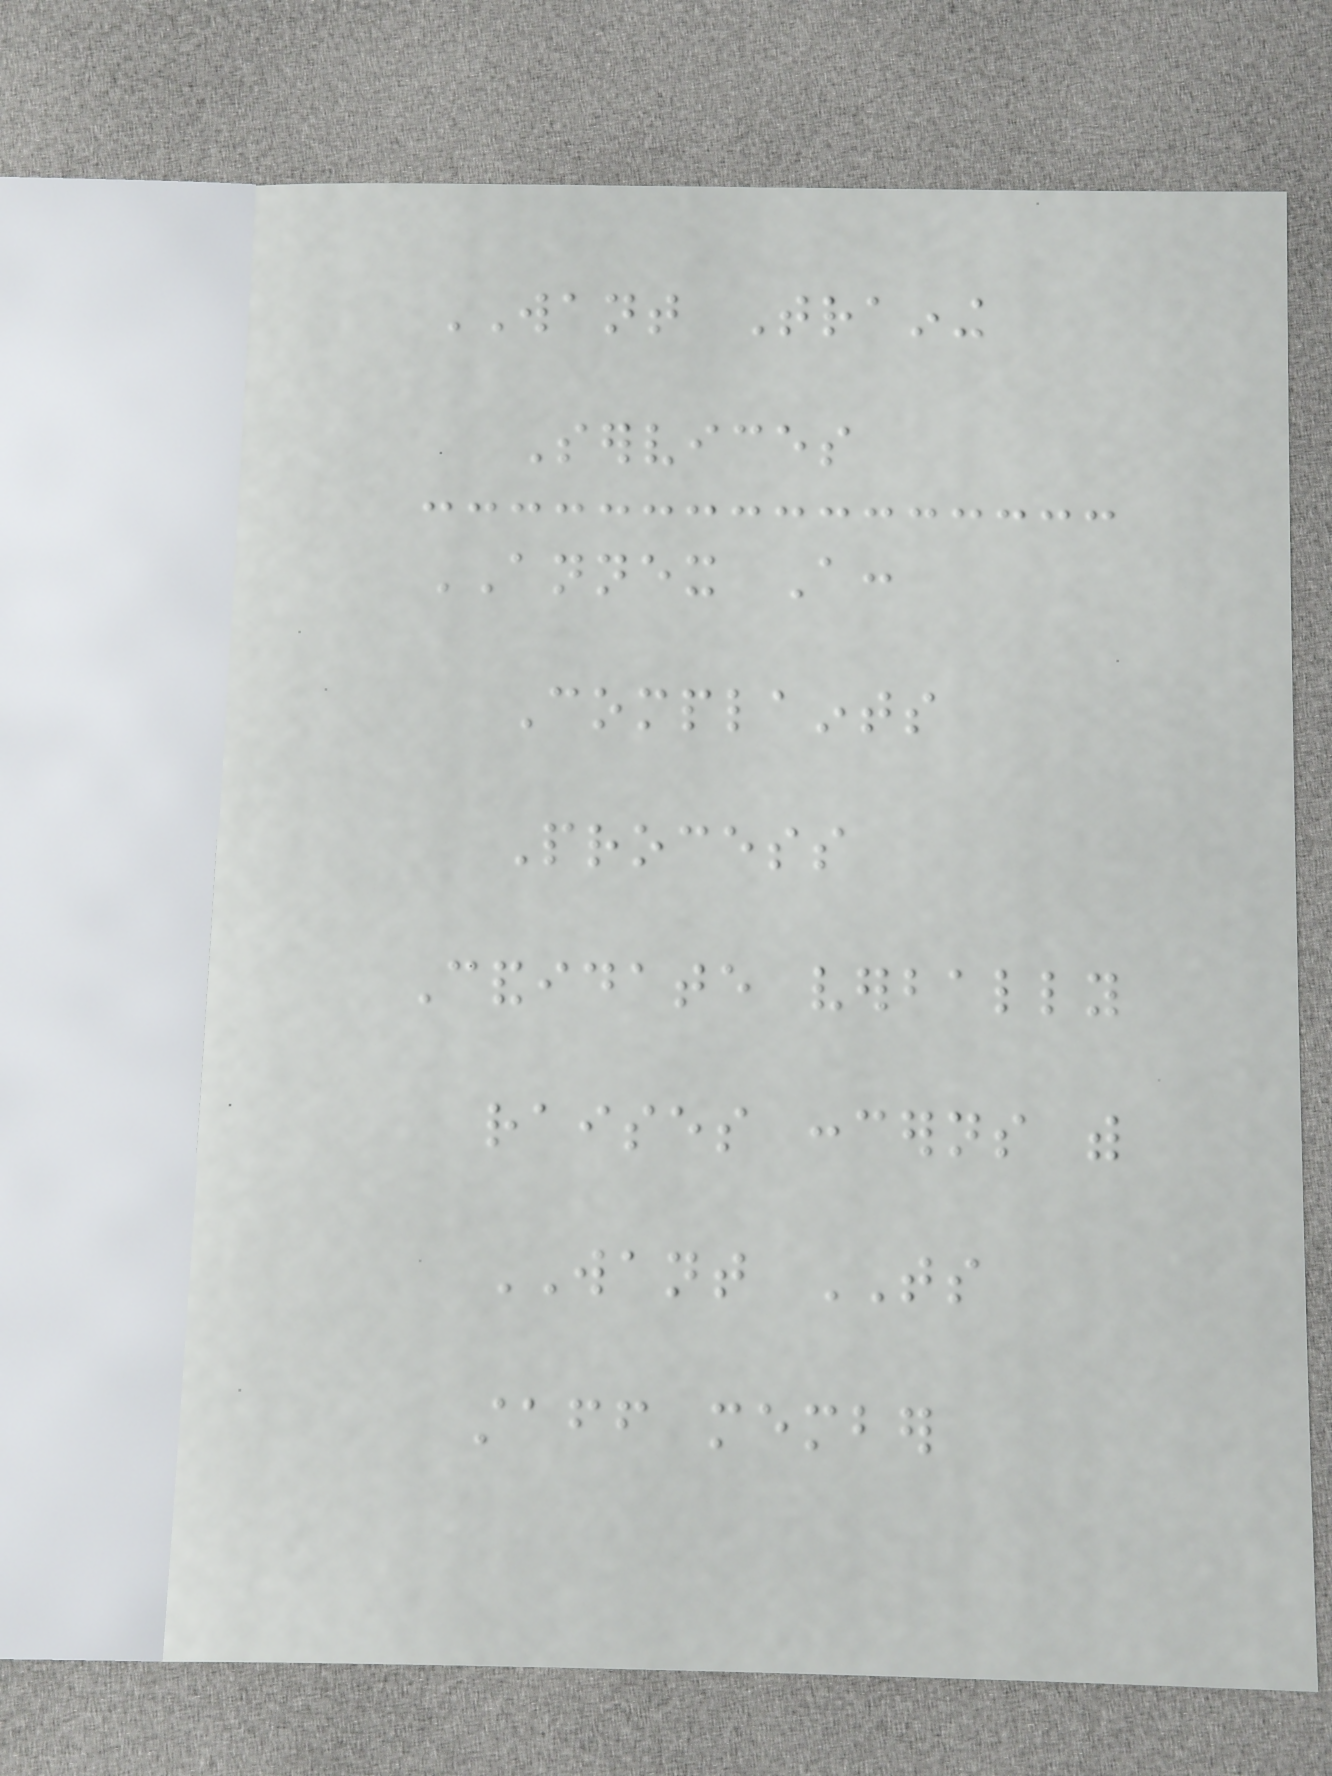WANT Training
Services
ANNEX A:
Complaints
Process
Candidate verbally
raises concerns with
WANT TS
staff member
